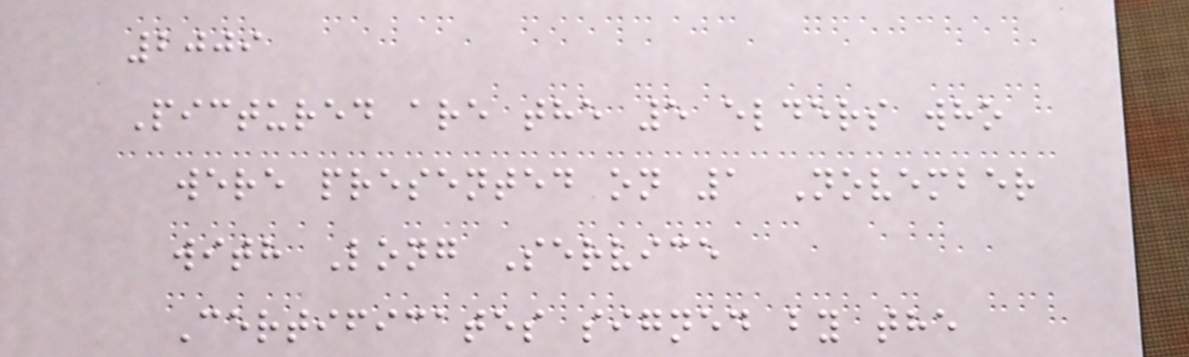2009
Pictured are the 5 elders who
were presented on 1 November
with Long Service
Certificates signed by the
